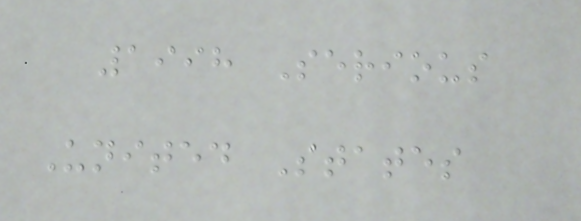1998 Serious
United States
